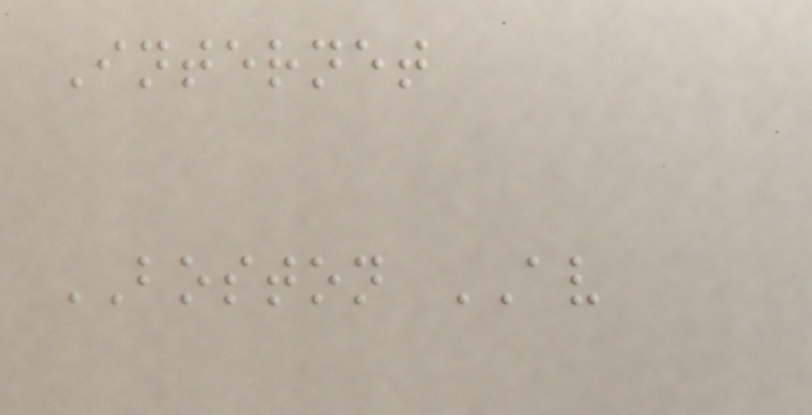Internet
BOSTON AV
